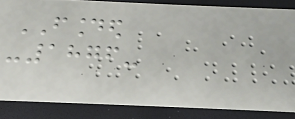FOUNDED
-1876-
